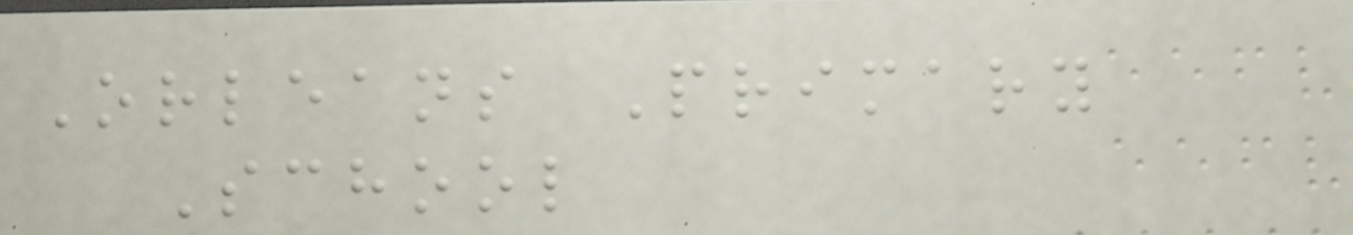Orleans Primary
School
